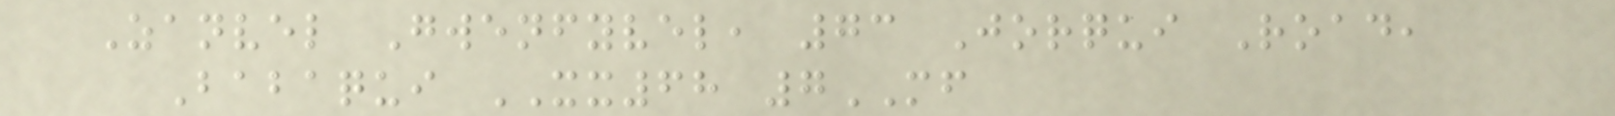Zanvel Gwenfyvel, 73 Jorqui Road,
Babaqui XX68 7MF
